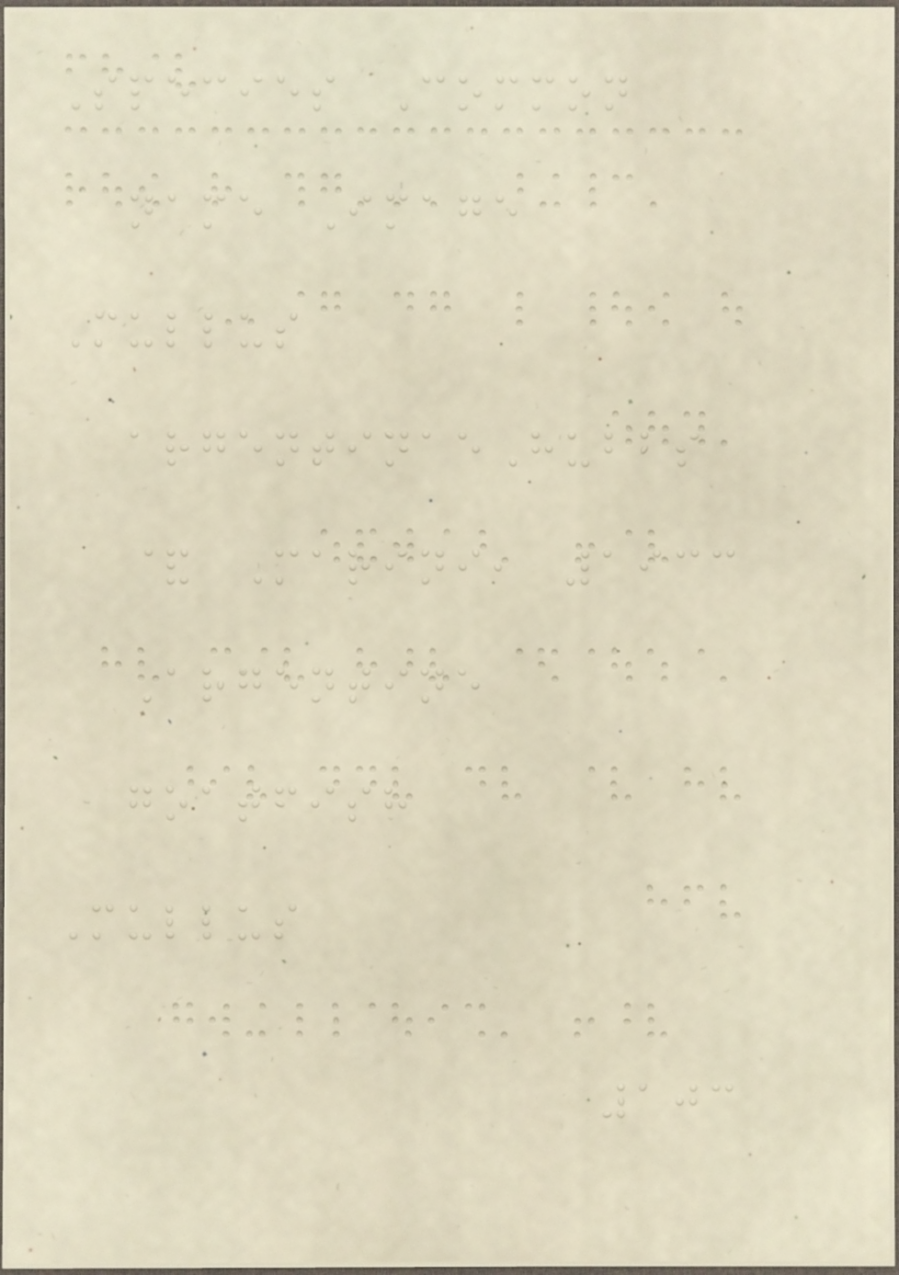Species Common
name Image
Mullus
argentinaeHubbs
& Marini, 1933
Argentine
goatfish
Mullus
103
